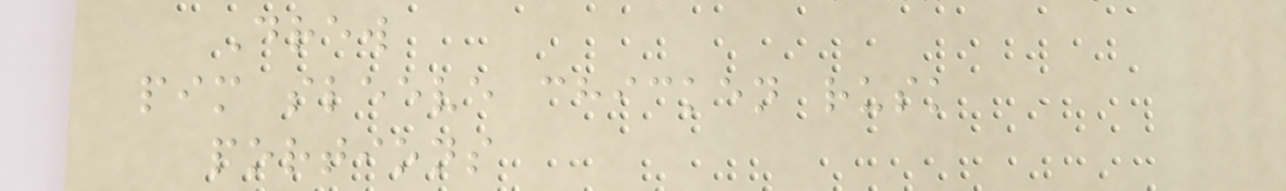Drew
pim sleeve chicken rusk
portions
